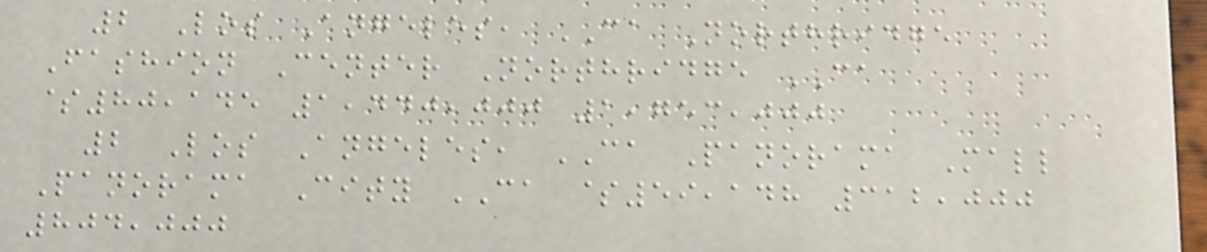2 Los Angeles, CA Northridge
Fashion Center Northridge CA
$80,145 1,440,000 1,753,000
2 Los Angeles, CA Panorama Mall
Panorama City CA $59,148 312,000
804,000
